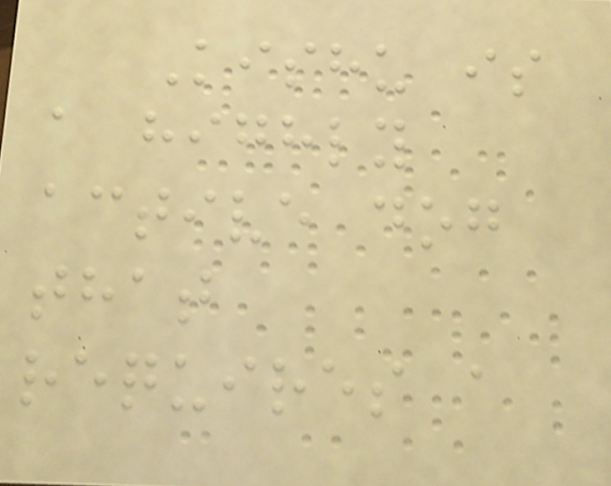Kishu is
a highly
active dog
that
requires a
